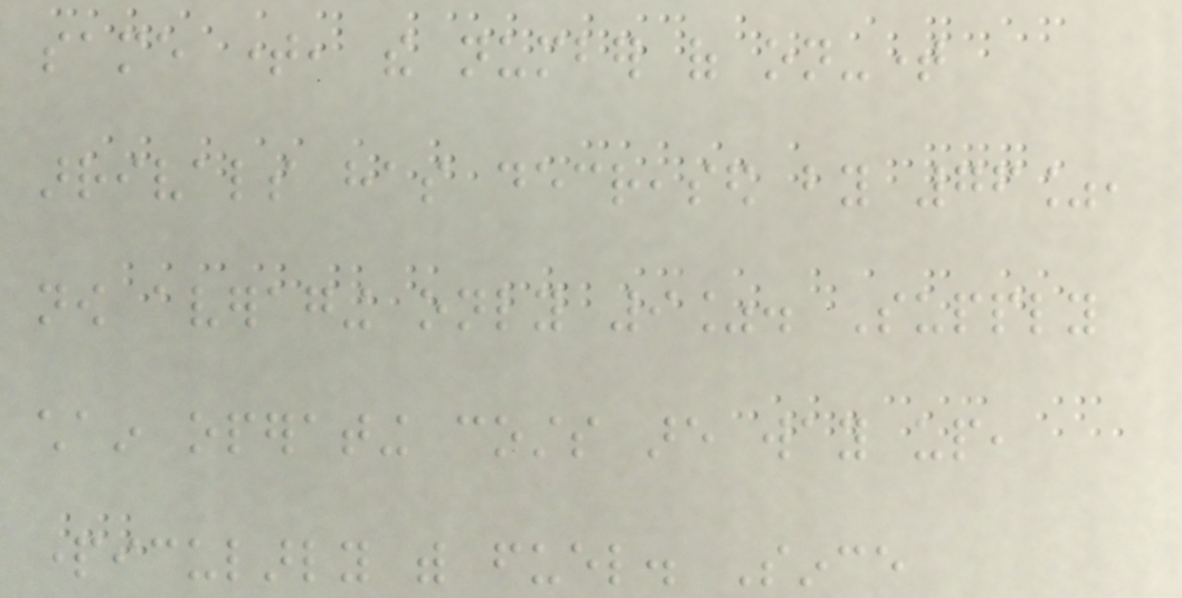same time, the number of on-time
arrivals has decreased by 76%,
now averaging only 9%. Supply
chain operating costs are way up,
particularly with fuel. Since
